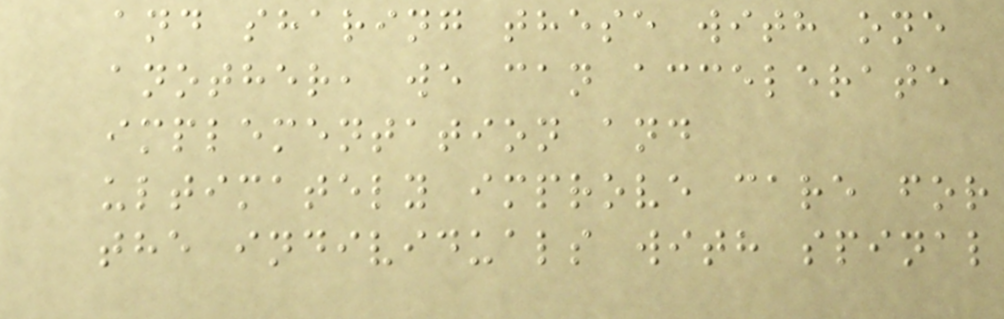and sharing these with one
another, we can accelerate
implementation and
ultimately improve care for
the individuals with spinal
